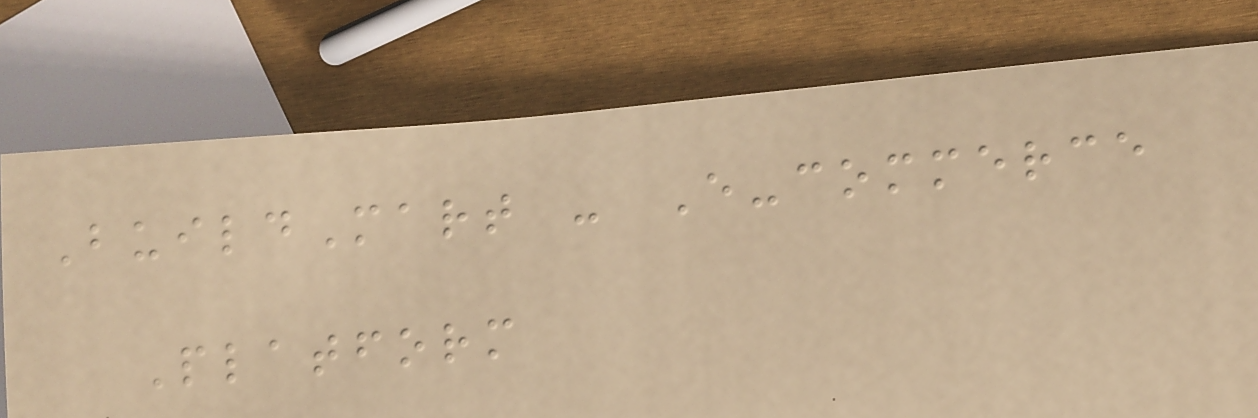BuildMart - E-commerce
Platform
